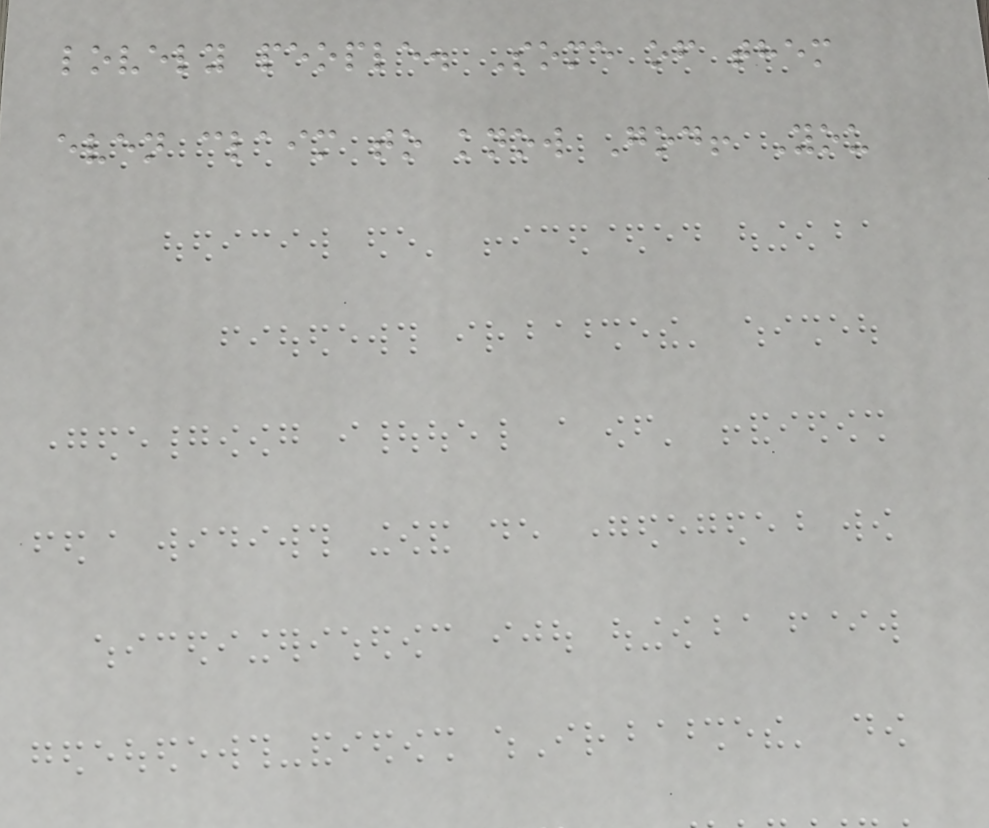lovely people. Some of them
even claim to know God! You
